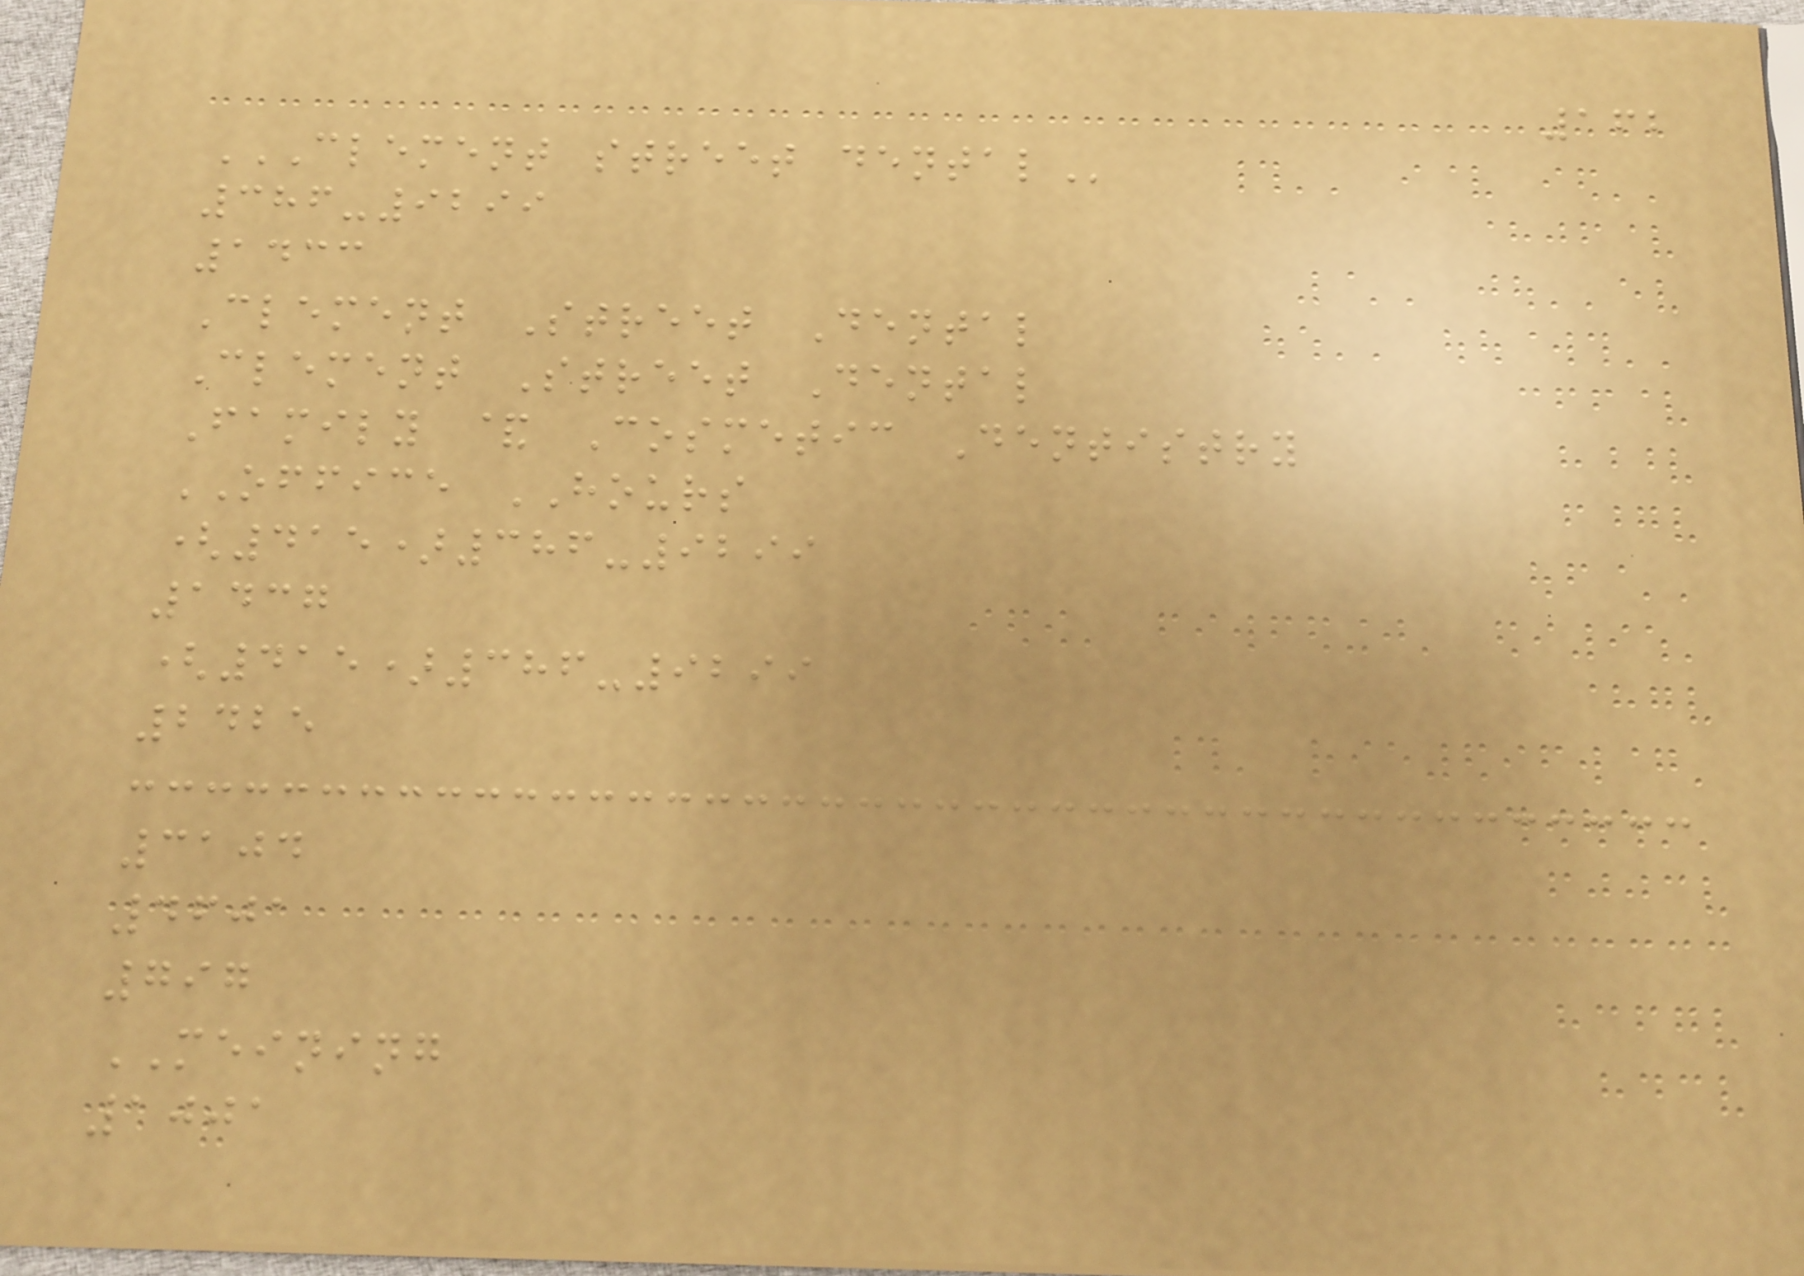162
CLEMENT STREET DENTAL
386-9299
1433
Clement Street Dental
Clement Street Dental
Family & Cosmetic Dentistry
OFFICE HOURS
(415)386-9299
1437
(415)386-9299
2425
3104
4601
797
MEINING
1001
